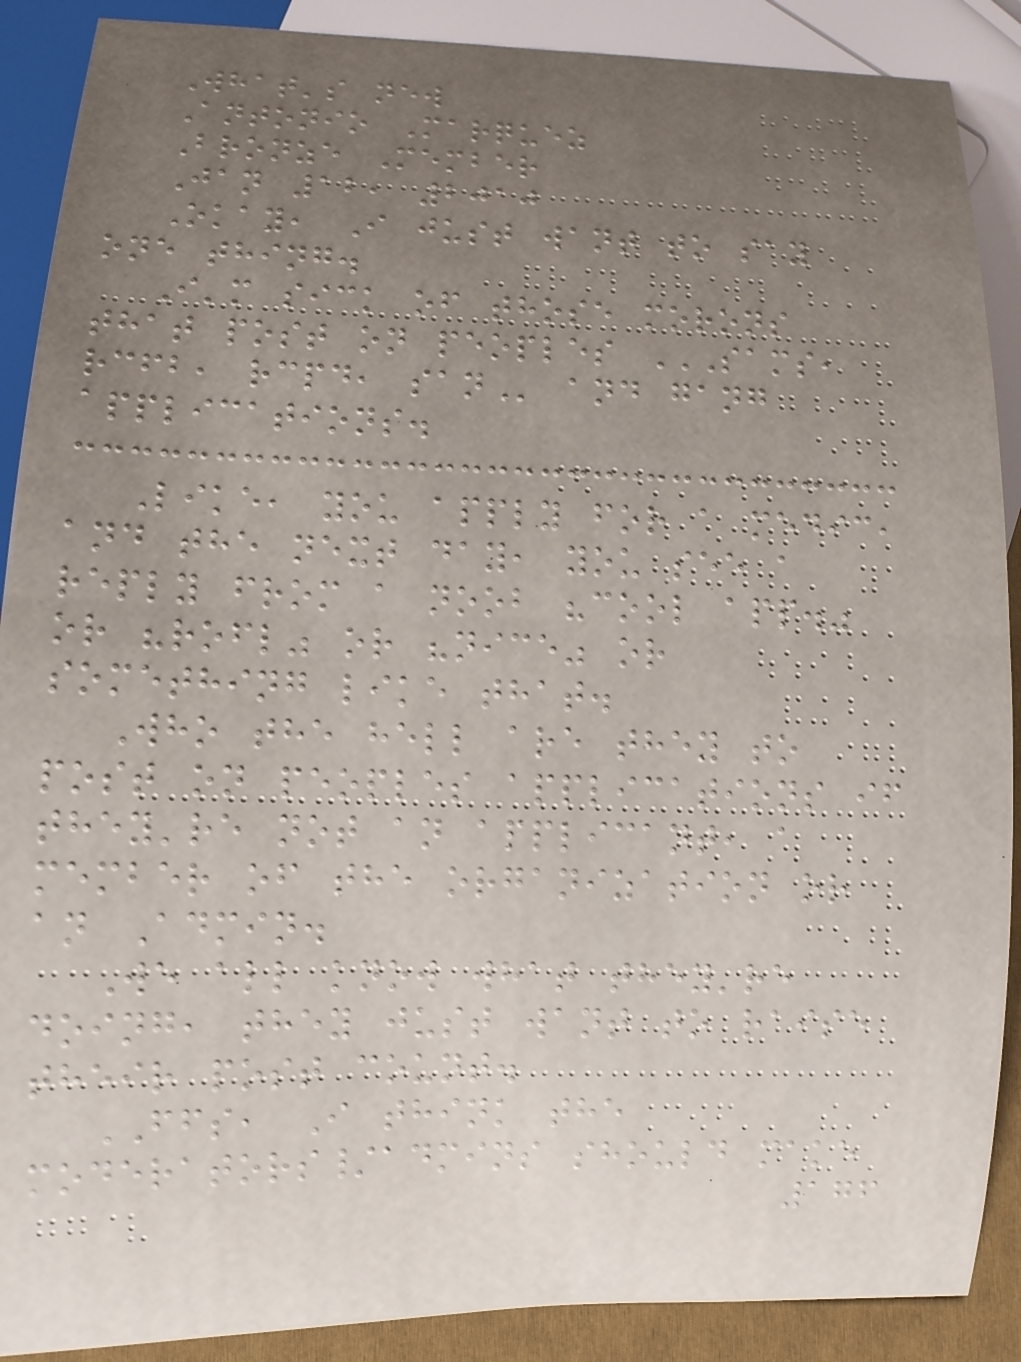What's new
Antonio Marquez
Bronze Member
Jan 12, 2010
Okay, I just want to say
one thing.
I'm sick of those morons
that post on peoples SAMS,
RCFB, RCPD, SAN and gang
applications.
Like, you apply for a medic,
and the next day, you see a
reply from a noob "cool app."
or "rofl" or "nice" or
something like that.
Who the hell are they to
post on peoples applications if
they're not an applicant, a
member of the organization or
an Admin.
We all know what they're
doing, they just want to raise
their post count.
FFS, I think the
moderators/admins should make
176
